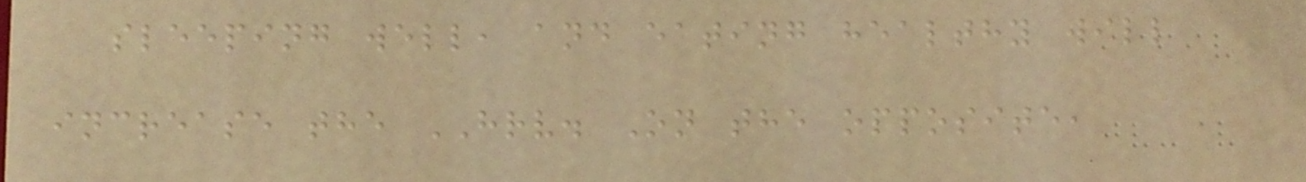sleeping well, and eating healthy will
increase the HRV. On the opposite,
